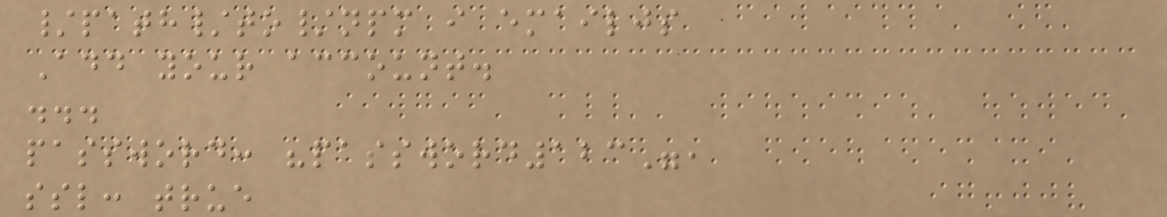/path/to/npm i emailjs
Add your account.
...
password: "password123",
ssl: true
